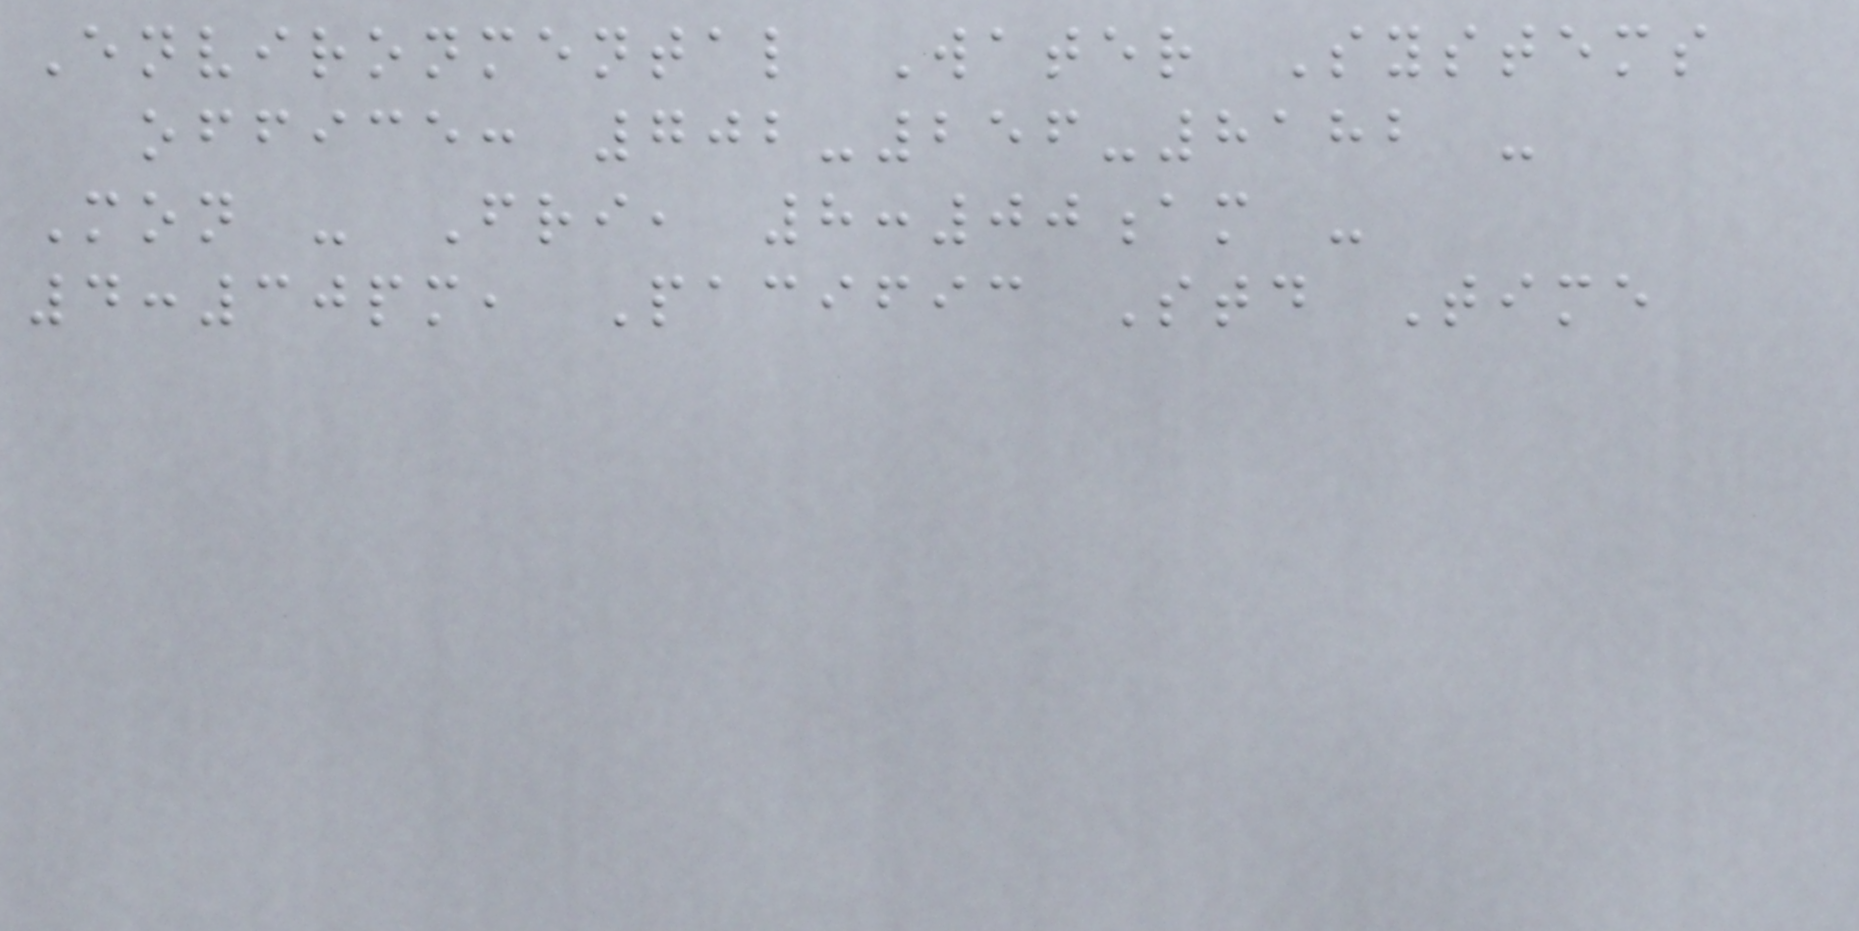Environmental Water Systems
office: 702-256-8182 -
Mon - Fri, 8:00am -
4:30pm, Pacific Std Time
